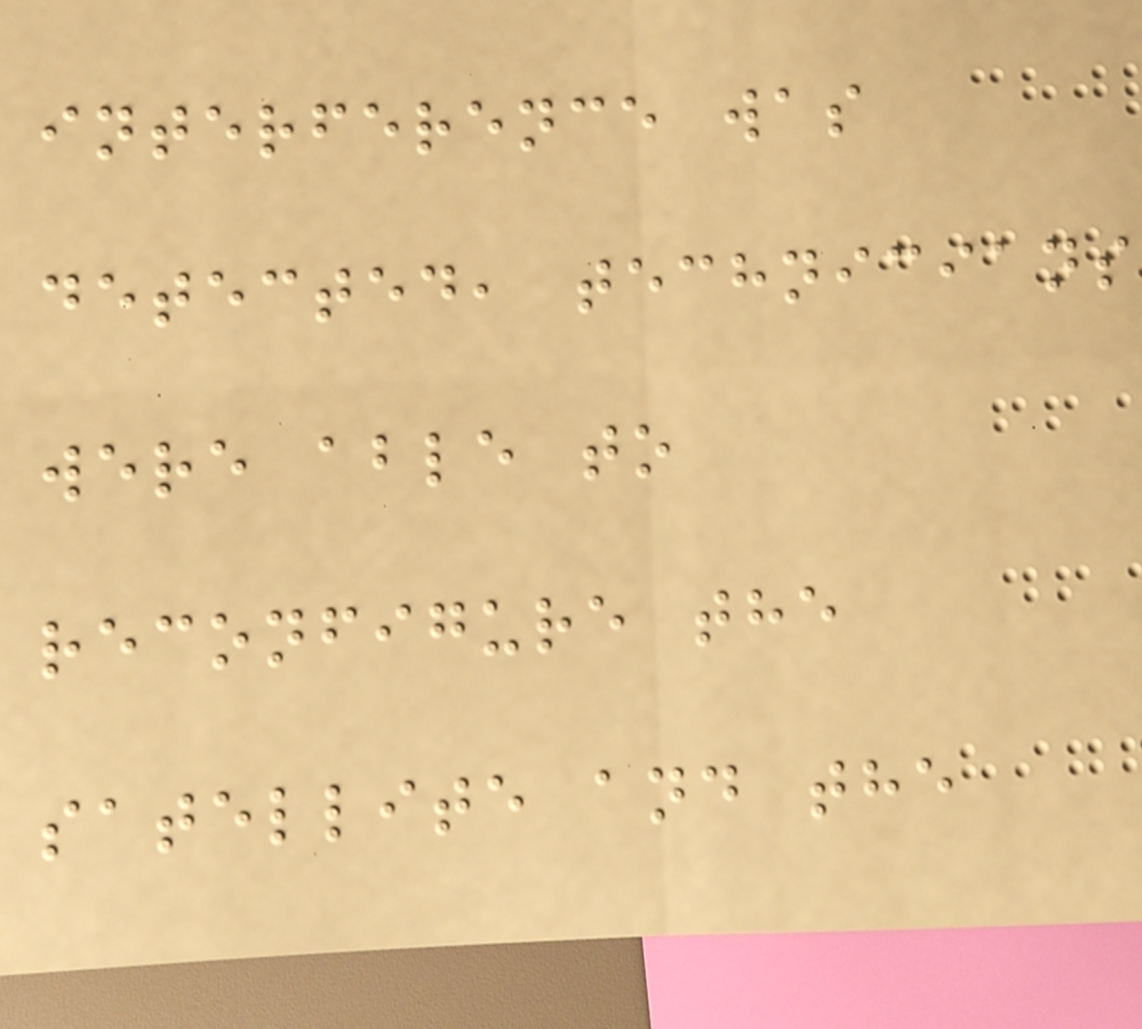interference was
detected, technicians
were able to
reconfigure the
satellite and the
